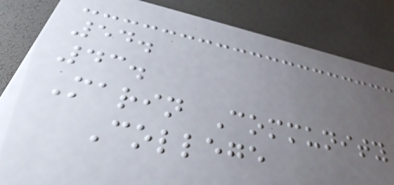54.
43.
Marin Community
College
